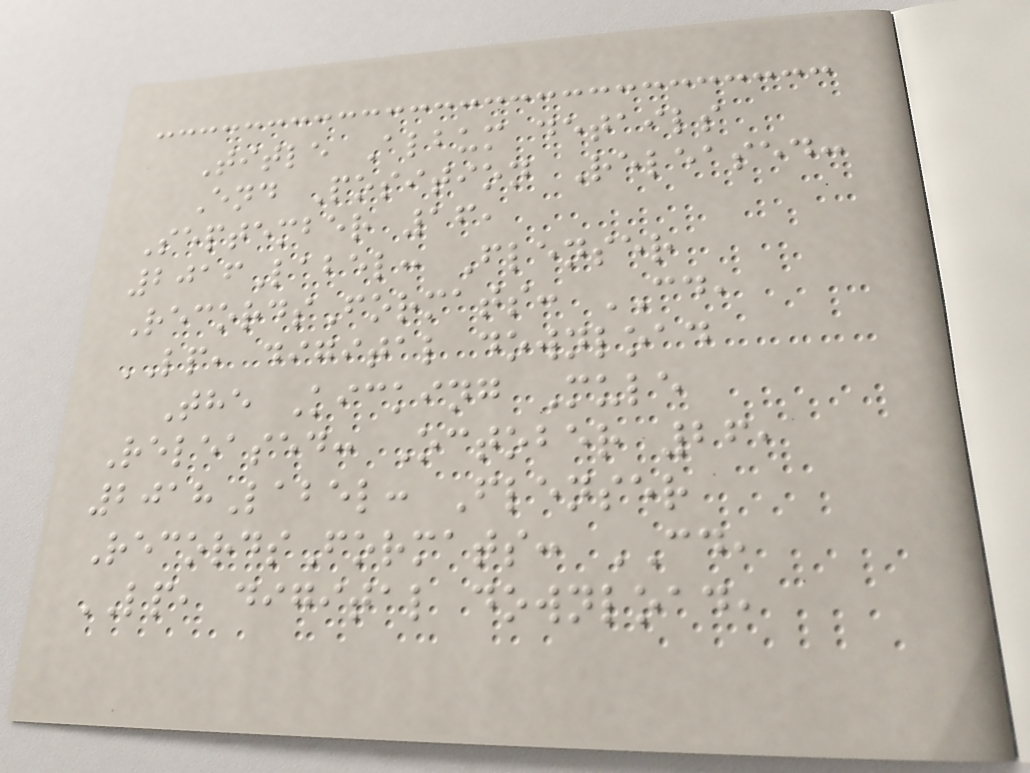Title Album details
End Position Released:
September 16,
2016Label: Flenser
RecordsFormats: CD,
LP, digital download
The Kicking Mule
Released: October 26,
2018Label: Flenser
RecordsFormats: CD,
LP, digital download,
